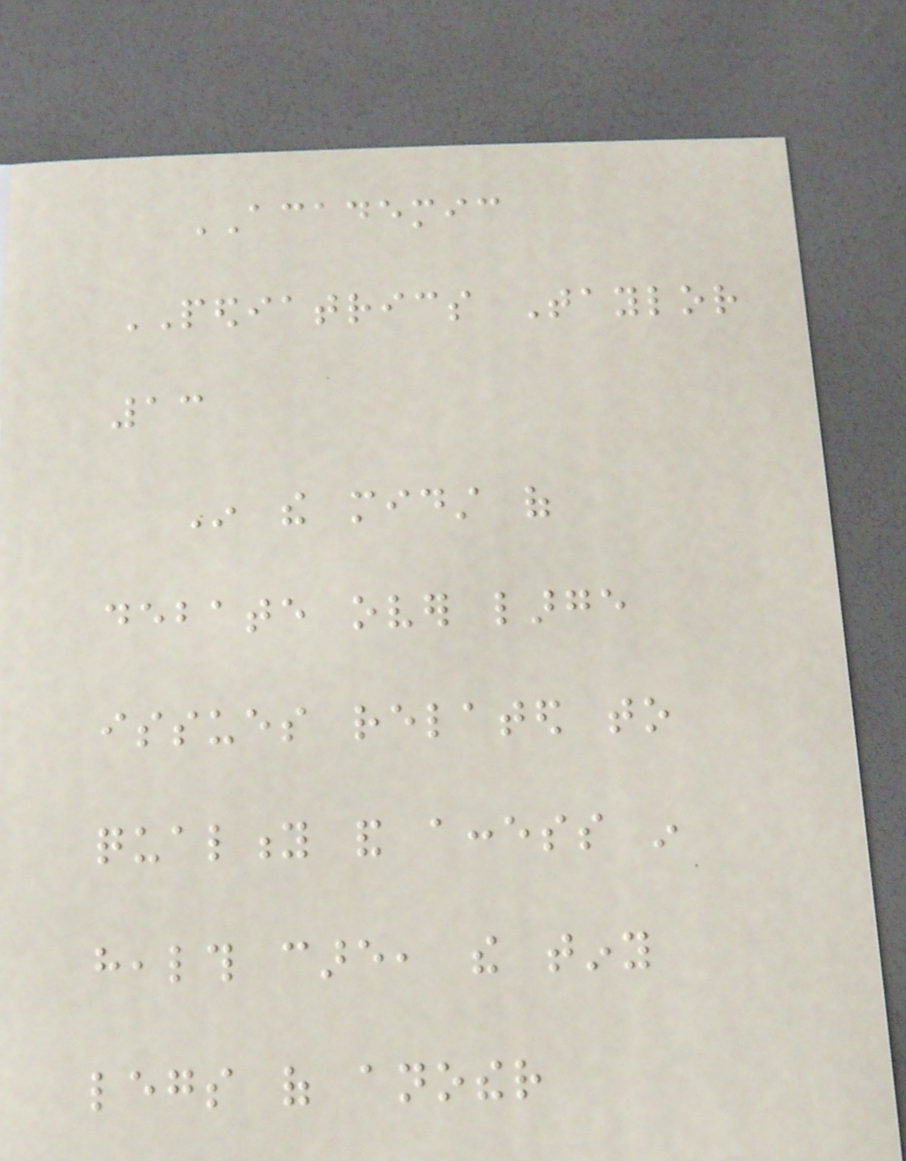ACADEMIC
PEDIATRICS Taylor
13
In the midst of
debate over large
issues related to
quality and access in
health care, the tiny
legs of another
